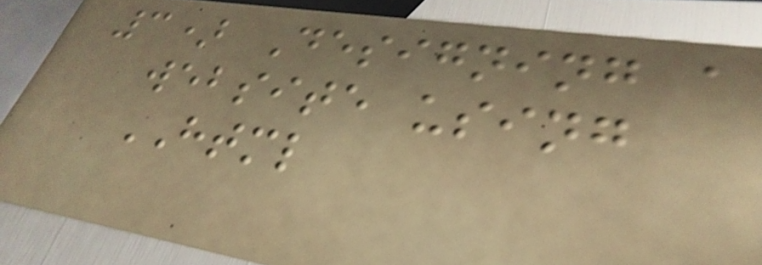3) Designing a
website using
HTML
